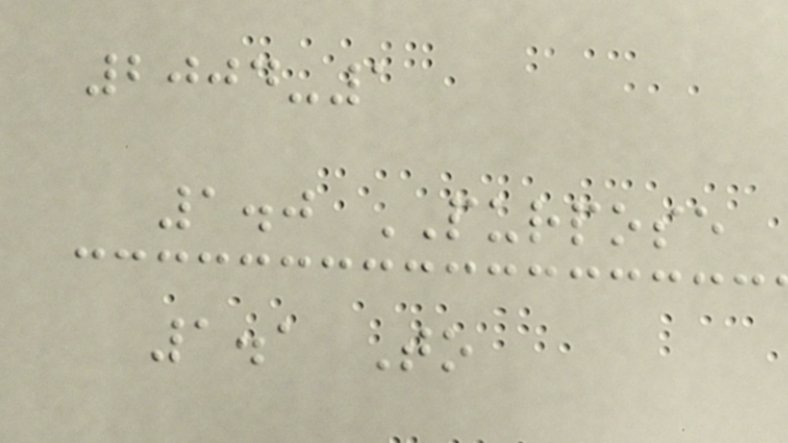2004-1
1.0 PURPOSE
1.1 To
